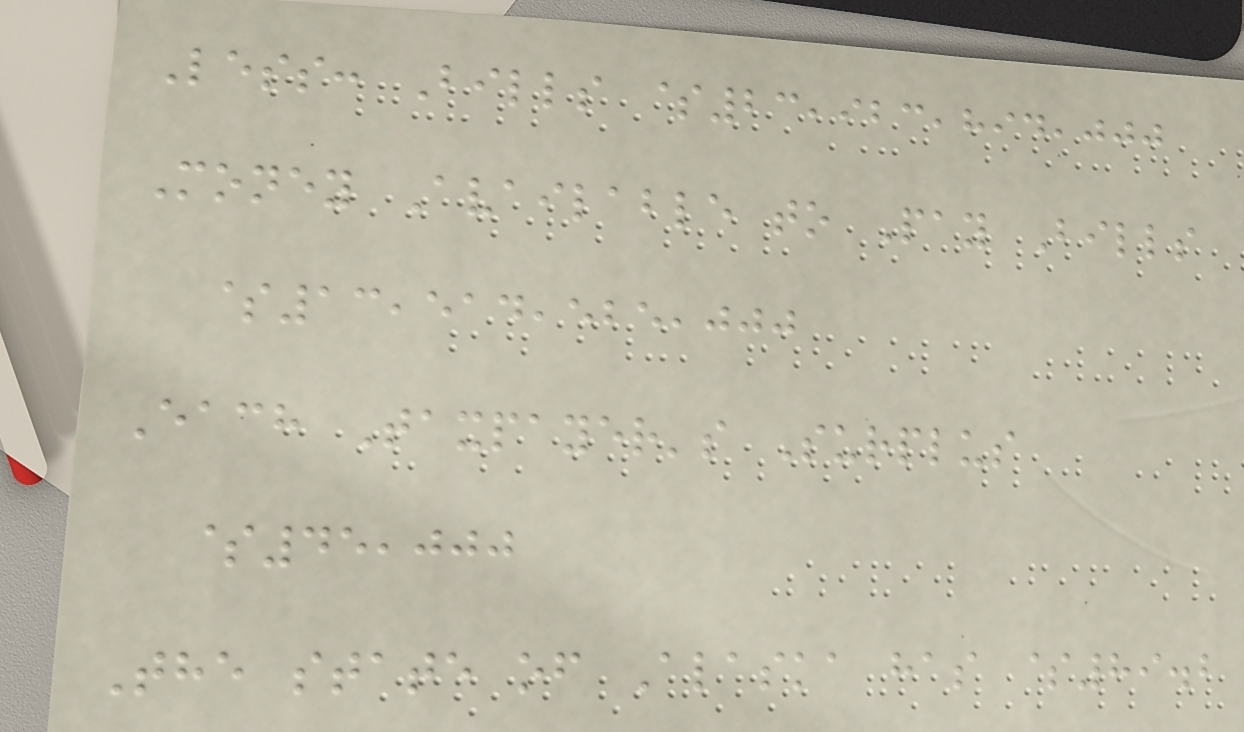Less: Bills $23,923,894,000
Money Available to Pay Bills
$13,514,525,000
Each Taxpayer's Surplus
$45,000
The state of Alaska has $89.2
